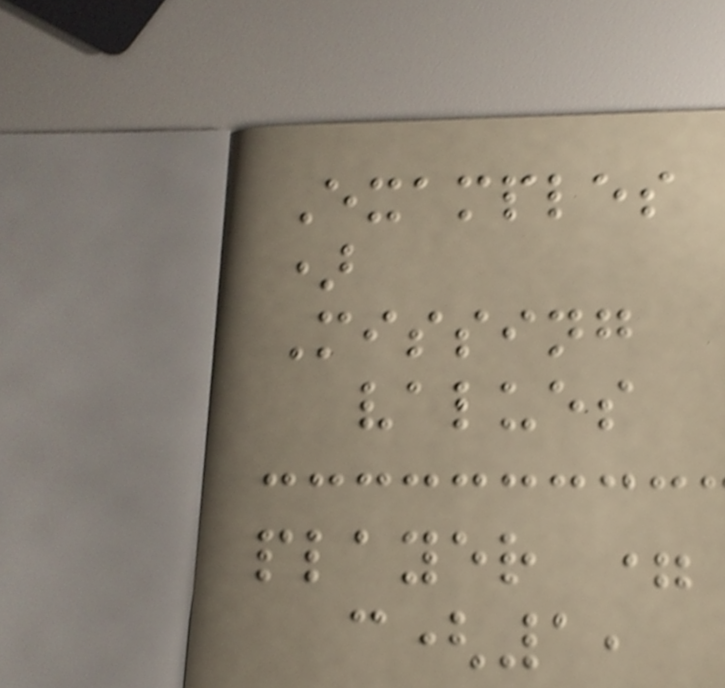Examples
)
Missing
values
player =
c(1,
